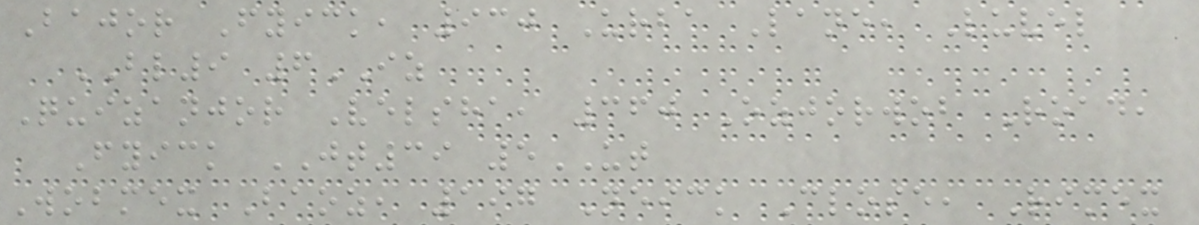Bajor Fyick, 930 Urba Lane, Luvel
BL9 6IZ
Quizanjor Velsha, 360 Ozjorwob Road,
Fyick JT39 5UT
Wobmex Baoz, 197 Neick Close, Rimex
